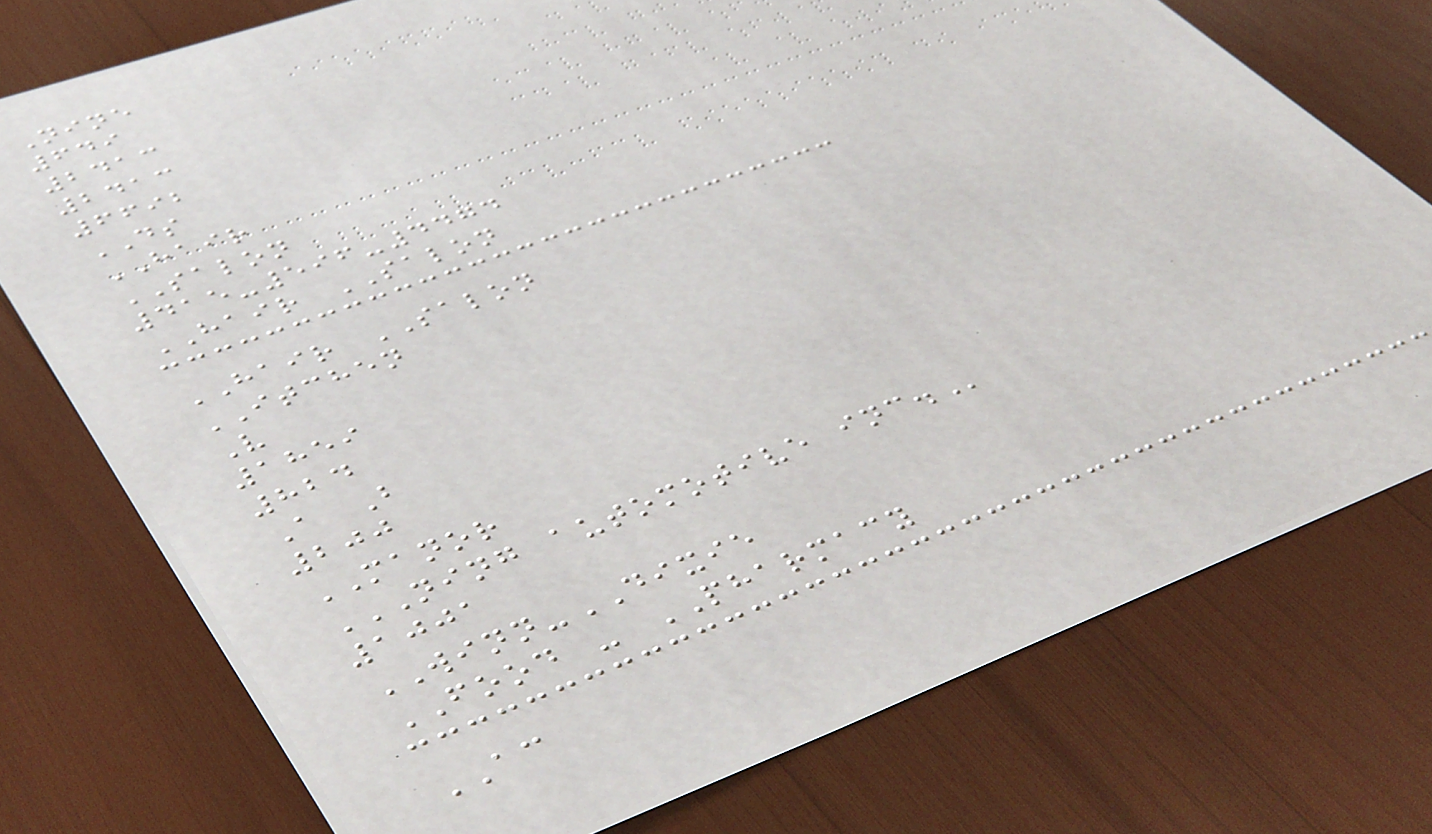Nine
649
2413
2413
6692
DS
HAIR
SALON
415-596-4474
HAIR SALON
HAIR SALON
ITCHEN
V
1859
824
A B
200
MANOR
NING AUTOMOTIVE INC.
1001
WINN-DIXIE
FOOD - PHARMACY
AC
